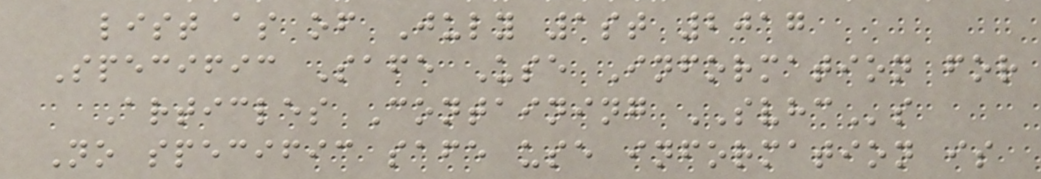list as of July 1st 2017
Specific Safe Use Information for
Articles Containing SVHCs
No specific safe use information is
